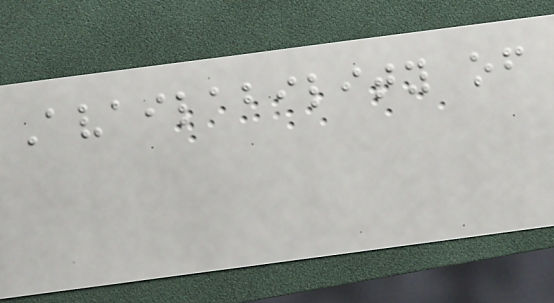Availability of
